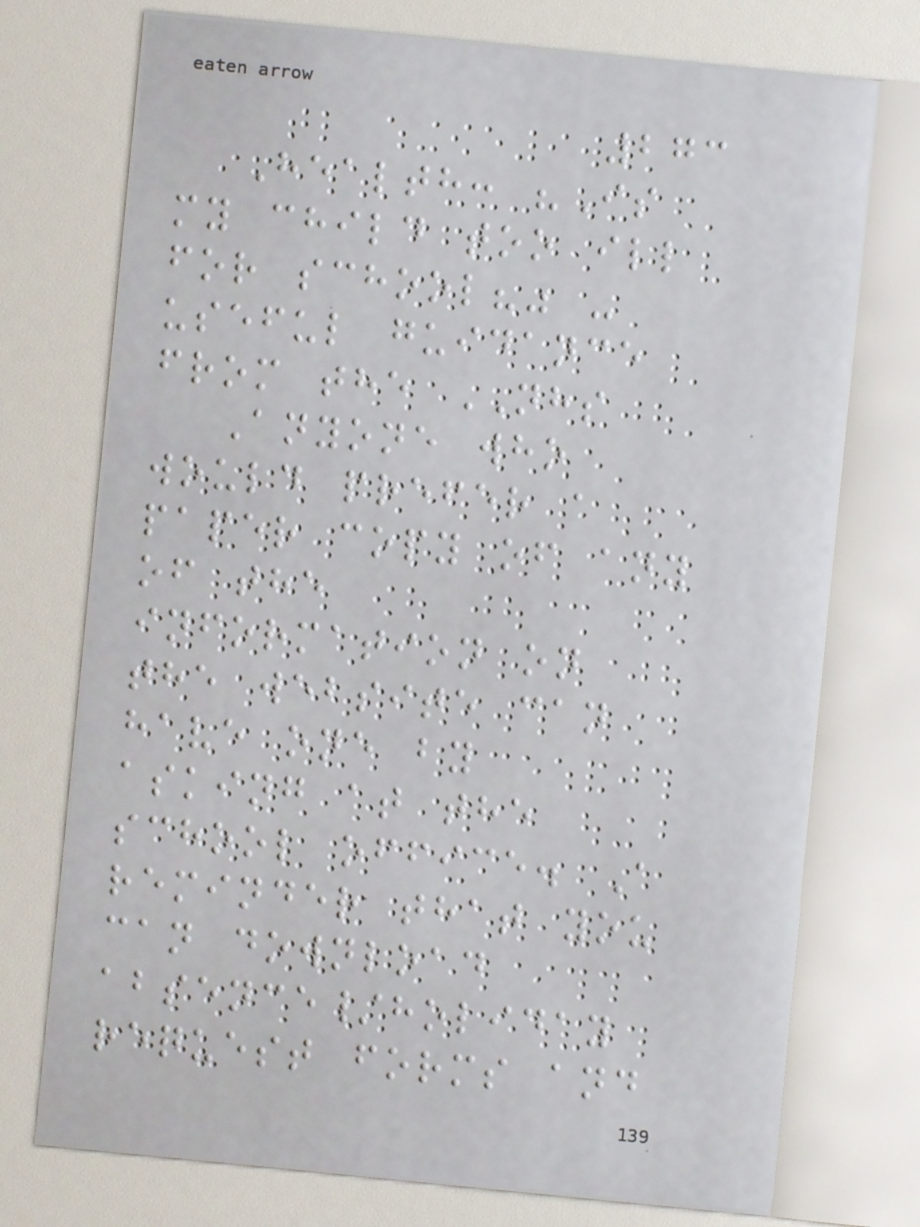273
Health: "Is
my child too ill
for school?" -
useful guidance
from the NHS
Anyone who
would prefer a
paper copy of any
of the
information on
the website can
have one by
asking at the
school office. A
reminder that you
can download
absence/holiday
request forms and
